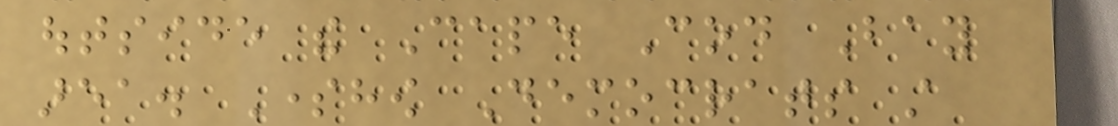outside the Cape Cod Bay
area. Somehow Democrats still
